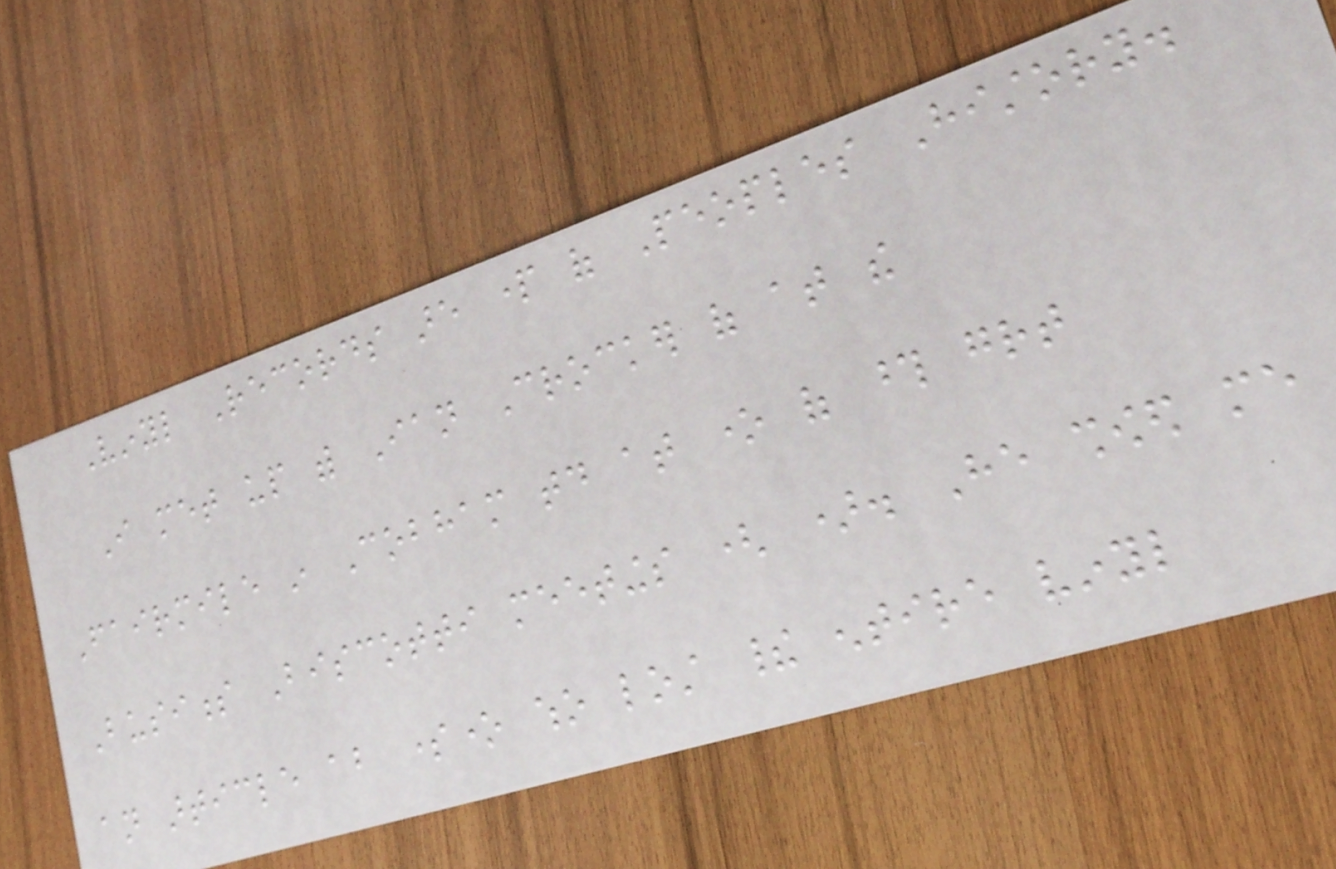Vinyl Records are part of Peoples History.
I met up with Ian Crocker of at the
Fairmile in Cobham today at one of those great
Business Biscotti meetings ( ). He showed me
an article about someone who lost their entire vinyl
